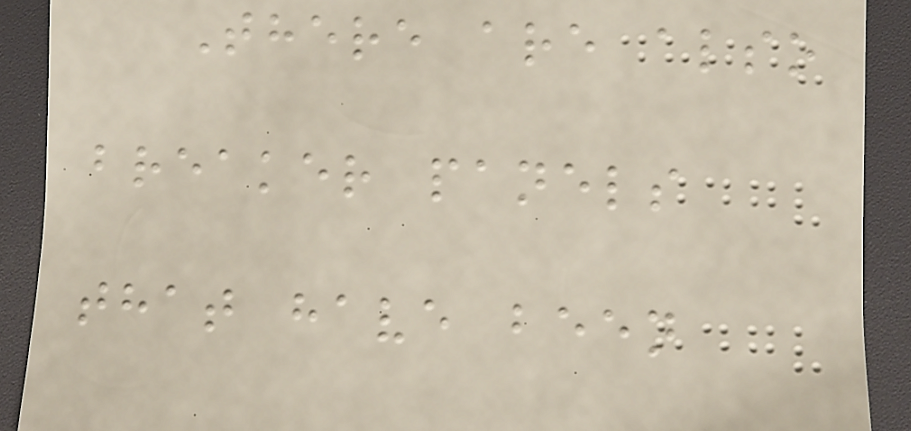There are also
breaker panels
that have been
